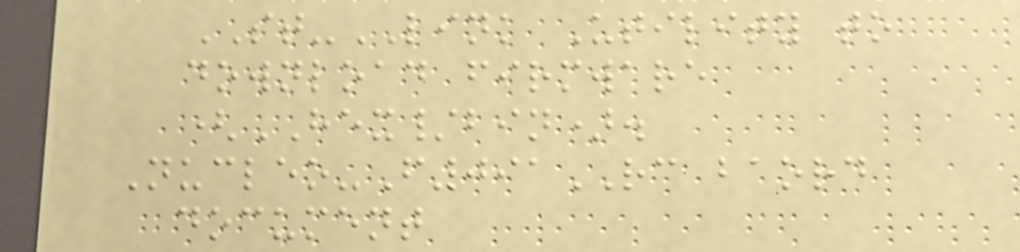ST-LINK Utility to
download firmware
(HEX/bin).
Nucleo-F091RC baord
document
